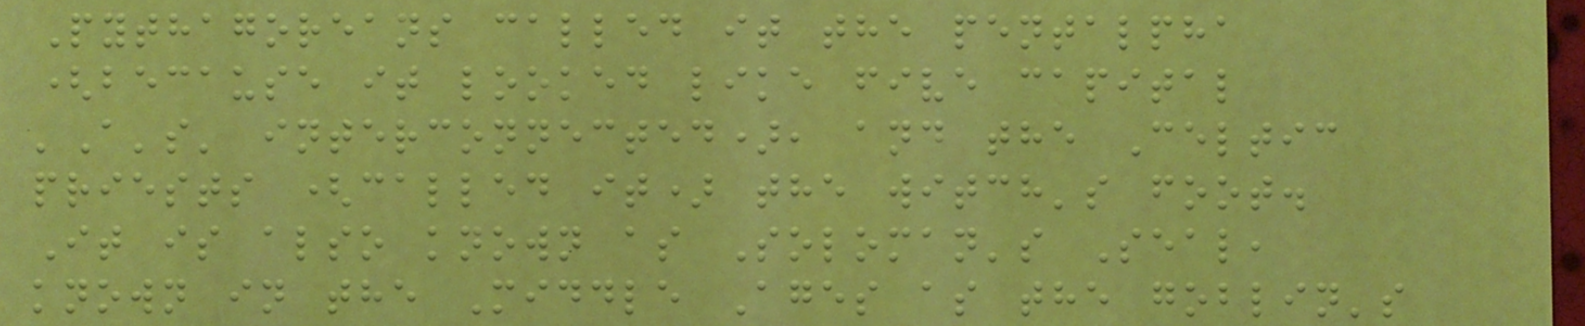Pythagoreans called it the pentalpha
(because it looked like five capital
'A's' interconnected), and the Celtic
priests (called it) the witch's foot.
It is also known as Soloman's Seal,
known in the Middle Ages as the goblin's
